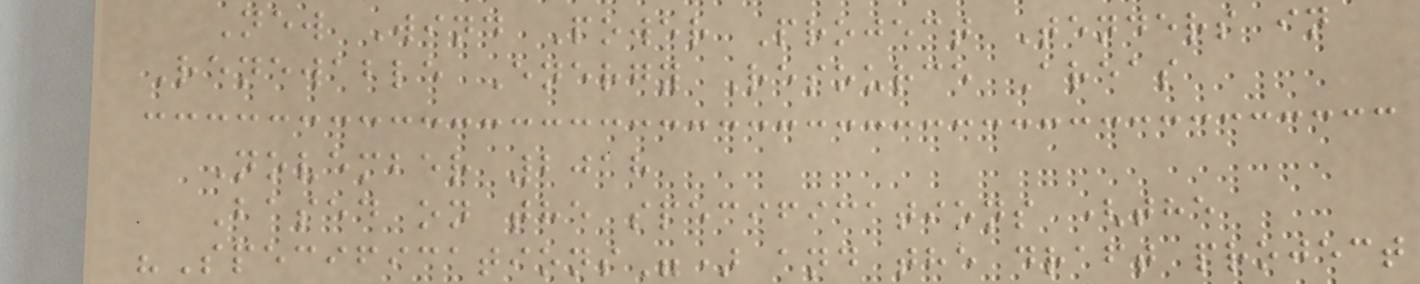New Wind Power Project Tenders in
Renewable Energy Resource Areas
November 2018
Based on the specifications (the
"Specifications") and the draft project
